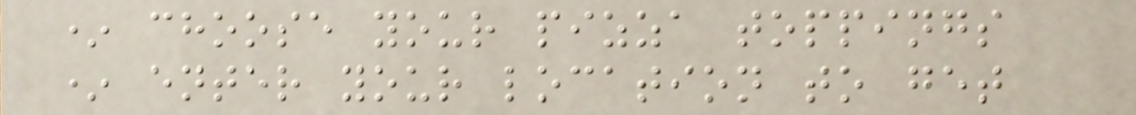* choose your pizza toppings
* enter your location to get
